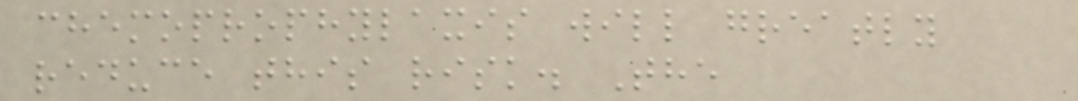chemoprophylaxis will greatly
reduce this risk. The
